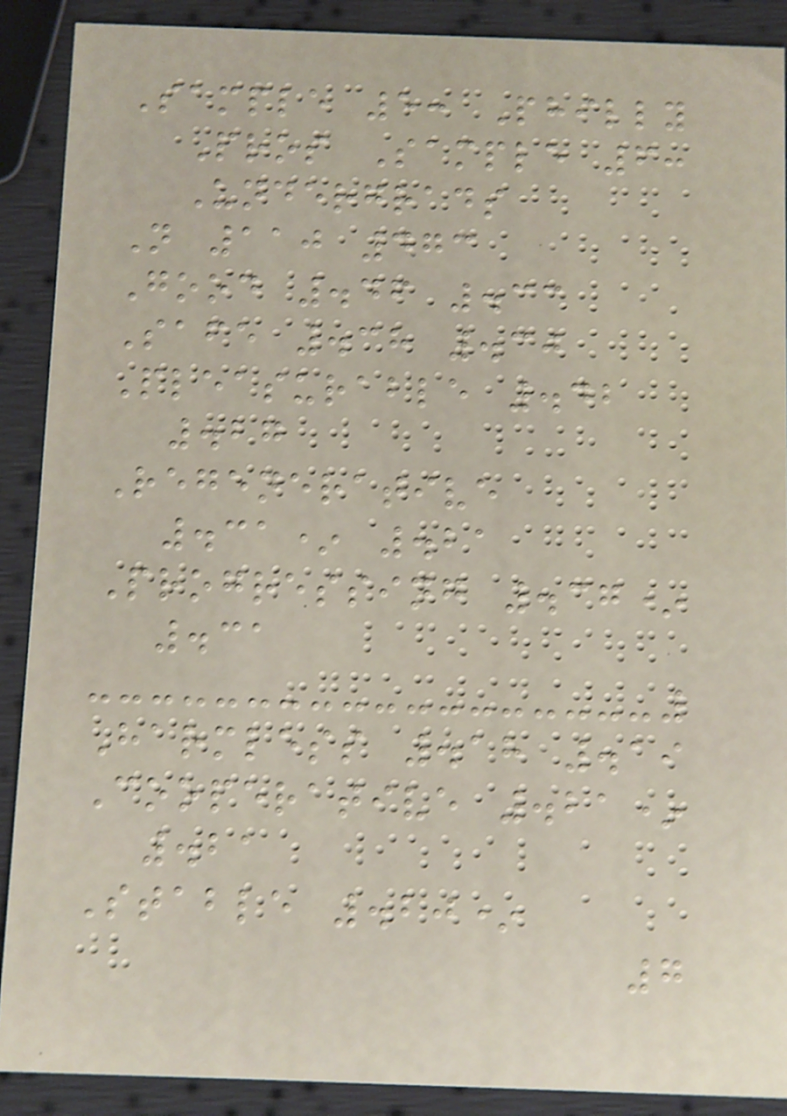Sample 5: Philly
Pros Sample 6:
Undergrads
N 110 473
Good .46 .33
Safe .38 .30
Pleasurable .42
.27
Regenerative
.31* .21
Progressing .37*
.31
Harmless .18 .19
Cooperative .21*
.21
Stable .20*
7
